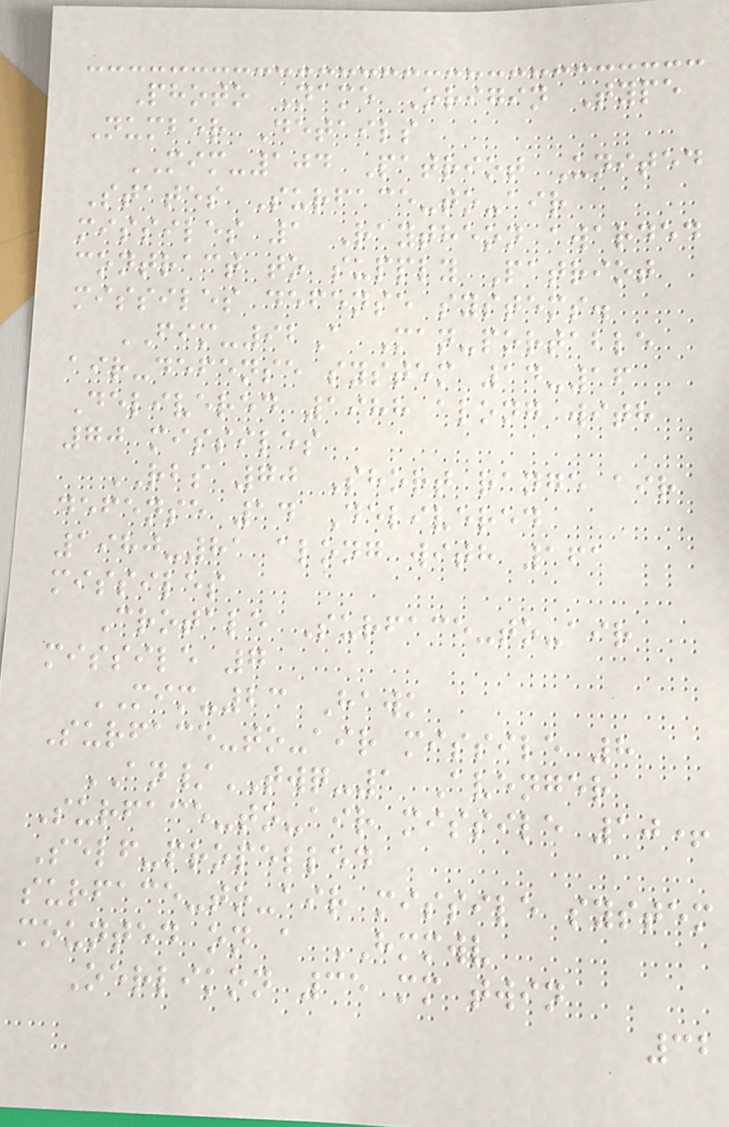Photo Name Origin Type
Number Details
MIM-104 Patriot United
States Surface-to-air
missiles 1 Raytheon awarded
contract to supply Patriot
missiles defense systems.
FIM-92A Man-portable
air-defense system 14-16
Delivered 1988 along with
70 missiles
RBS 70 Short range air
defense 14 Delivered
1980-81 along with 161
missiles
Crotale Surface-to-air
missile 7
MIM-23 Hawk
Surface-to-air missile 8
AN/TWQ-1 Avenger
Surface-to-air missile 10+
Self-propelled
surface-to-air missile system
mounted on a HMMWV
Oerlikon 35 mm twin
32
